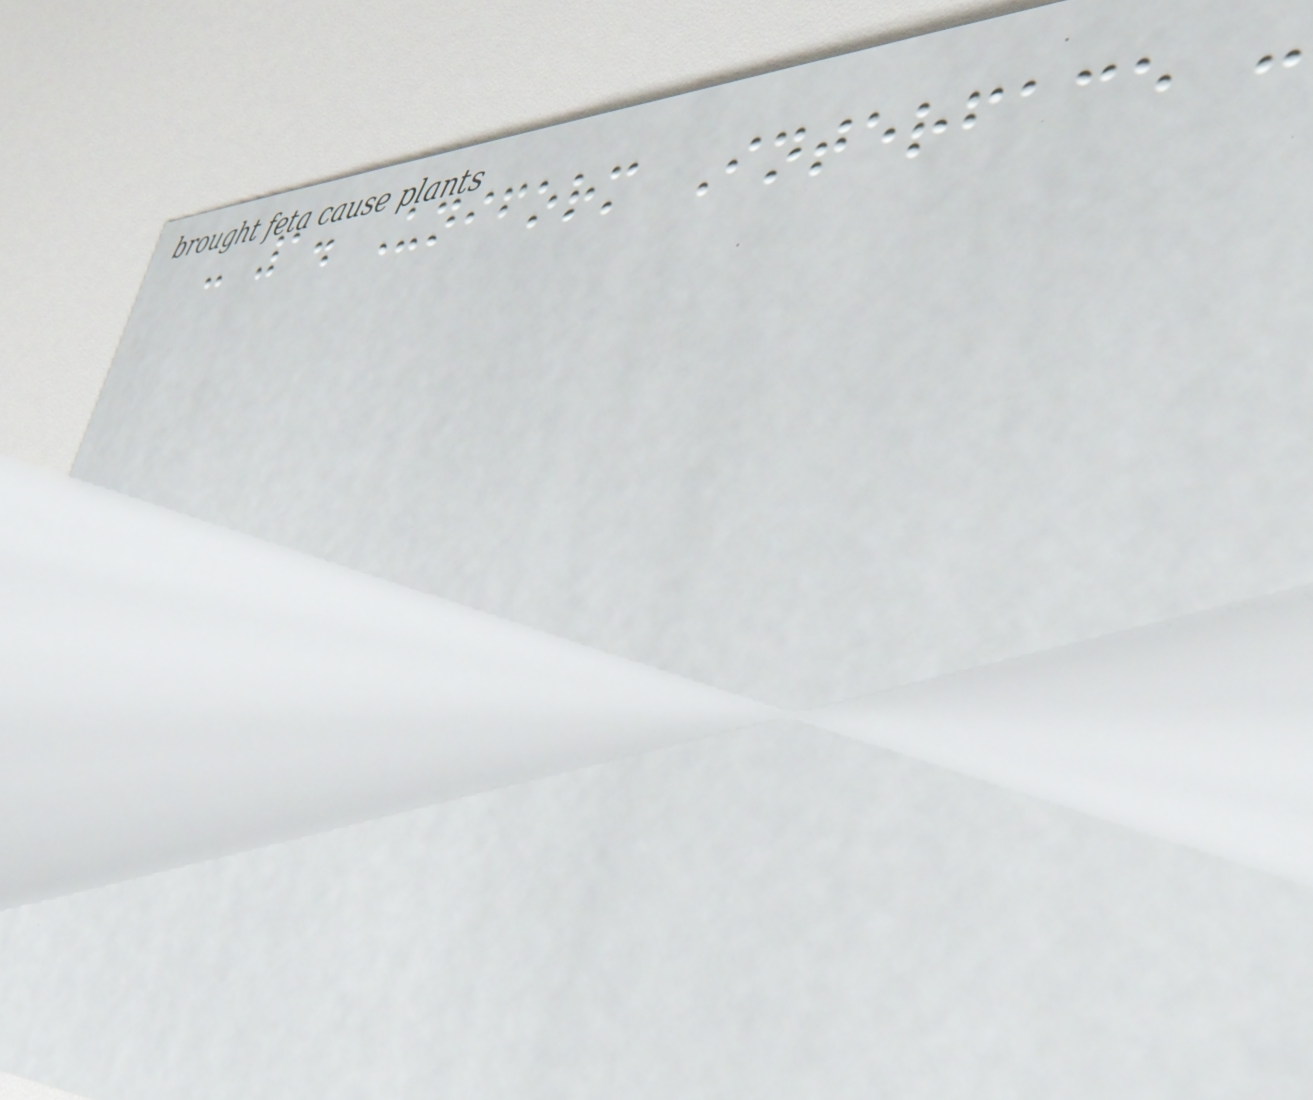- 1. Uniform Interface :
